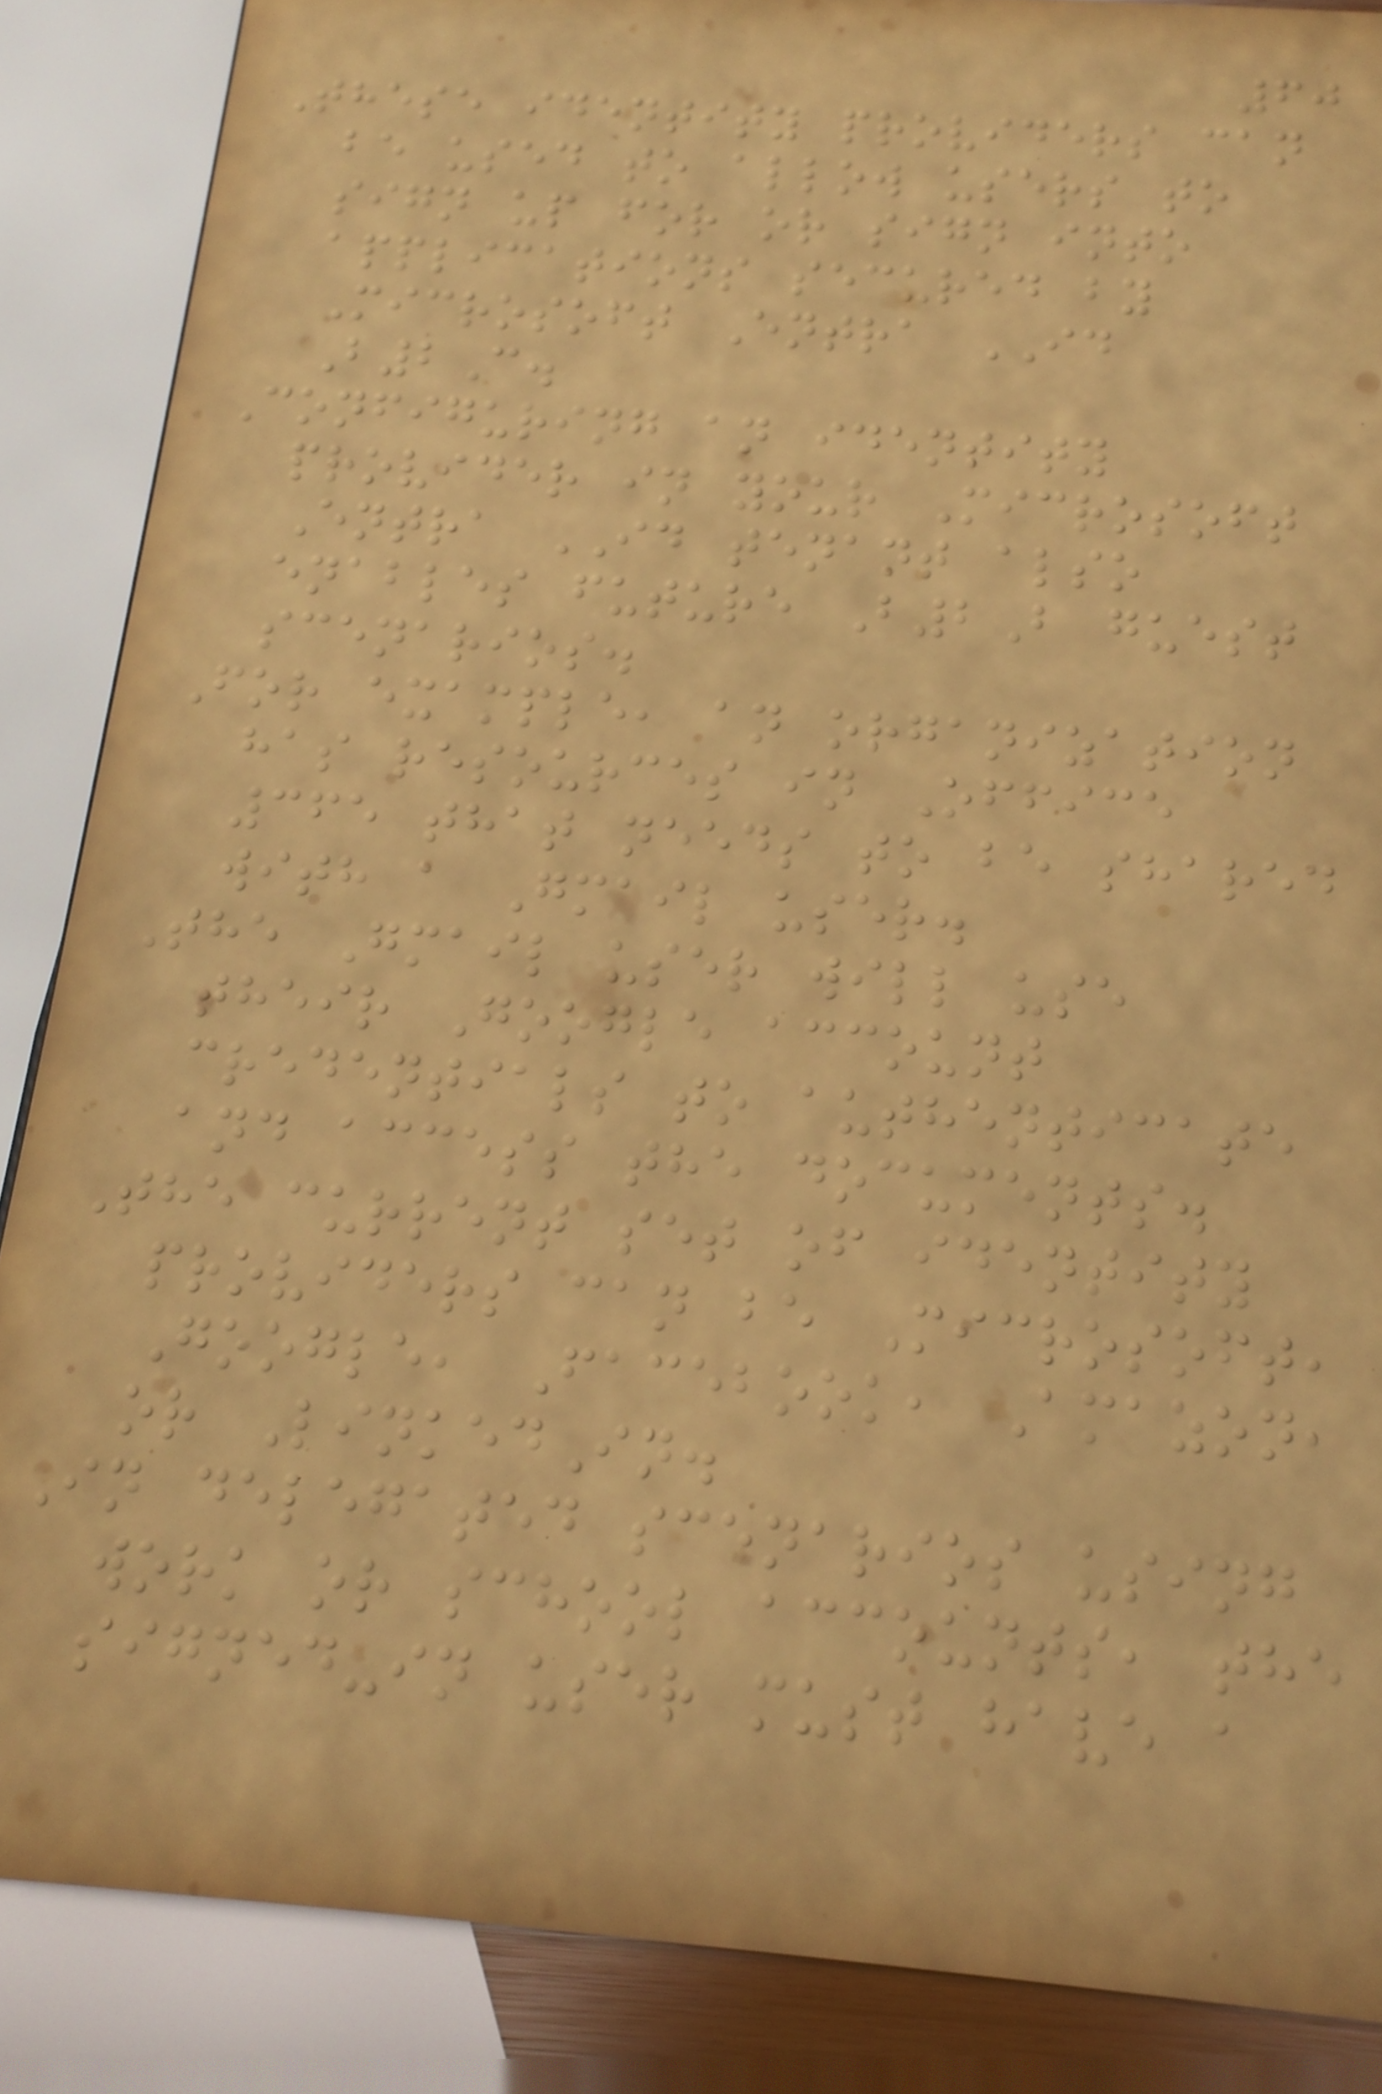60
These identity providers can
be used to allow users to
sign up for or sign into
applications secured by
Microsoft Entra ID
B2C.
Configuring an identity
provider in your Microsoft
Entra ID tenant also
enables future B2B guest
scenarios.
For example, an organization
has resources in Office
365 that needs to be shared
with a Gmail user.
The Gmail user will use
their Google account
credentials to authenticate
and access the documents.
The current set of identity
providers can be Microsoft,
Google, Facebook, Amazon,
or LinkedIn.
In delegated scenarios using
work or school accounts, the
signed-in user must have a
